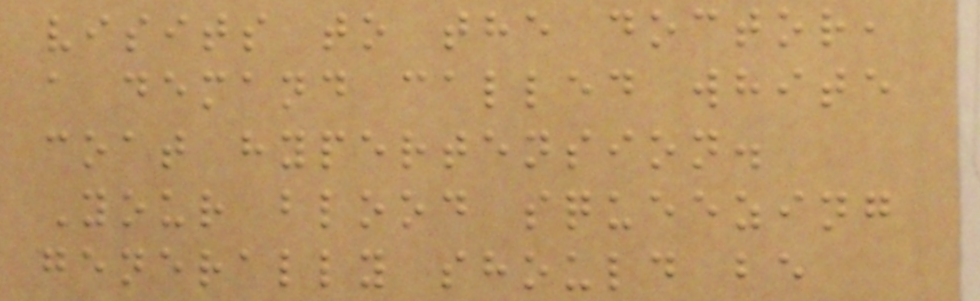visits to the doctor,
a demand called white
coat hypertension.
Your blood squeezing
generally should be
